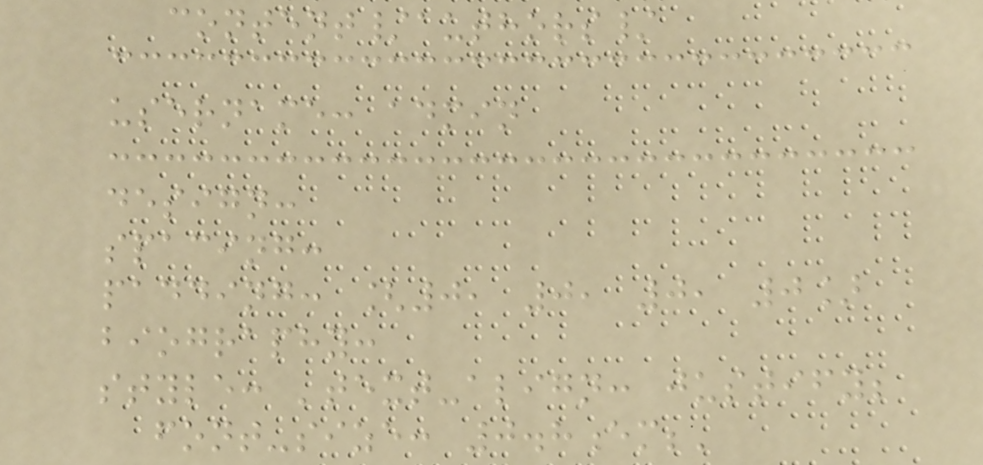content/authors/
username: admin
design:
spacing:
padding: [0, 0, 0, 0]
biography:
style: 'text-align: justify;
font-size: 0.8em;'
